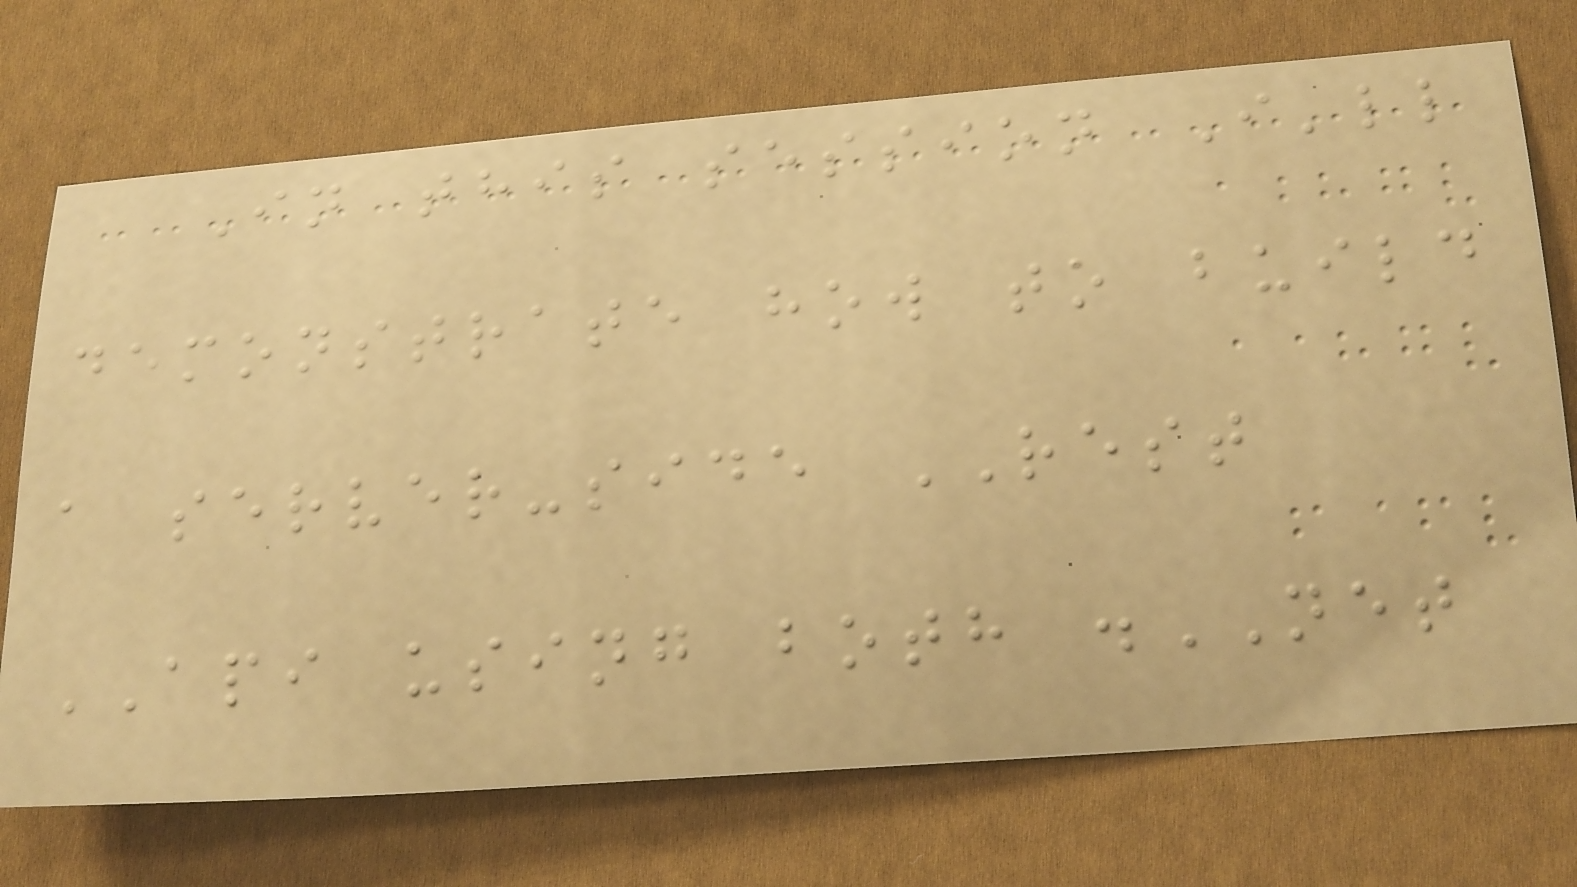In this session I'll
demonstrate how to build
a server-side REST
API using both .NET
